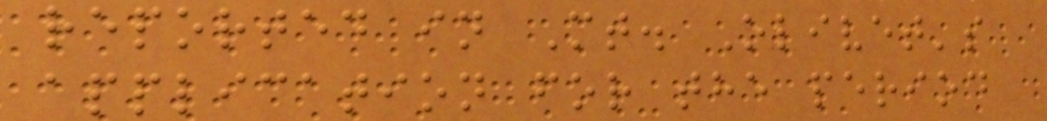reported in Mt. Olivet's
application for the period
